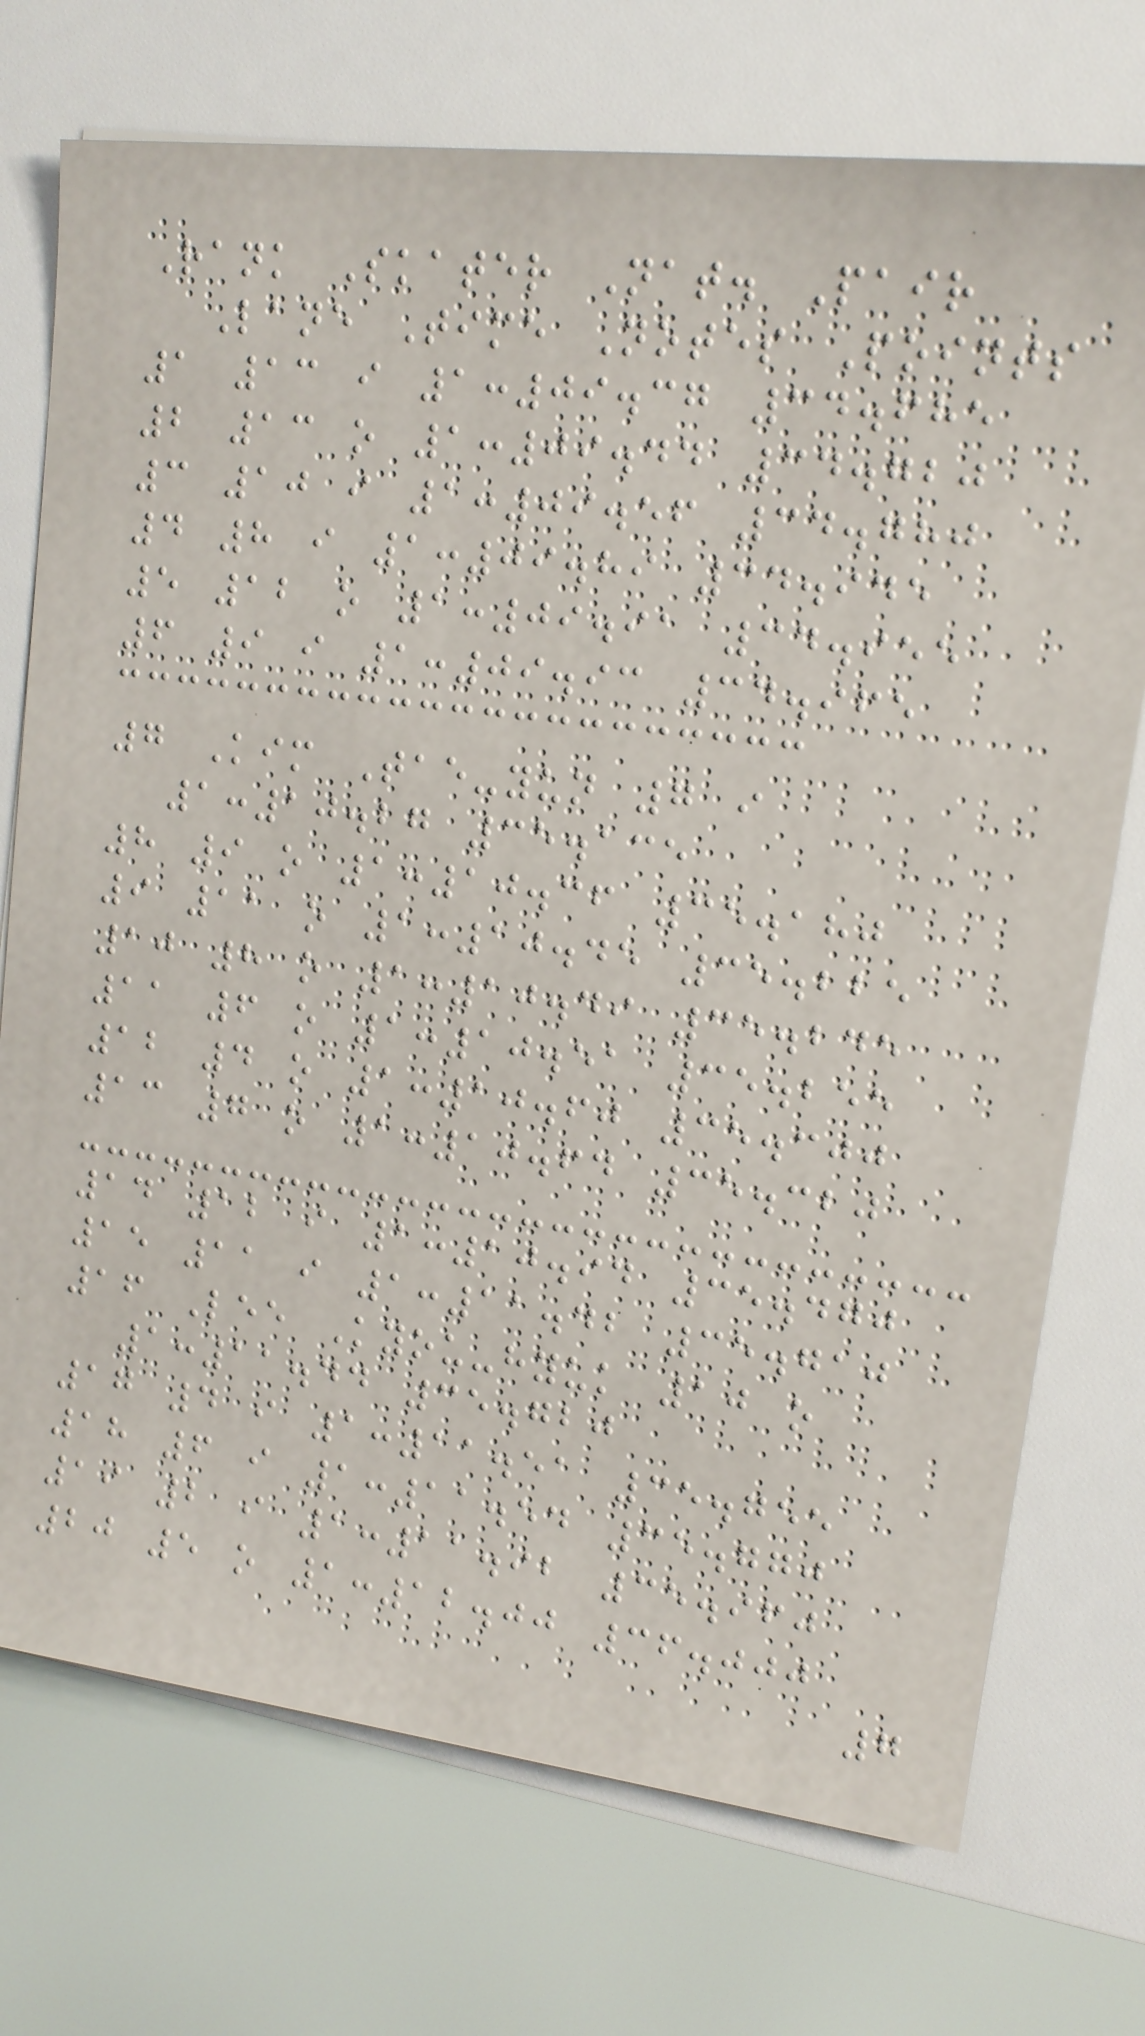Rank Skater Nat. Pair
Lane Time Notes Points
1 13 i 1:09.37 34.685
2 13 o 1:09.44 34.720
3 10 i 1:09.56 34.780
4 8 i 1:09.89 34.945
5 12 o 1:09.91 34.955
6 9 i 1:09.93 34.965
7 Kim Tae-yun 7 i
1:10.27 35.135
8 9 o 1:10.36 35.180
9 11 o 1:10.45 35.225
10 8 o 1:10.49 35.245
11 6 o 1:10.51 35.255
12 4 o 1:10.60 35.300
13 7 o 1:10.64 35.320
14 12 i 1:10.94 35.470
15 11 i 1:11.42 35.710
16 Lee Kyou-hyuk 10 o
1:11.44 35.720
17 4 i 1:11.51 35.755
18 6 i 1:11.54 35.770
19 2 i 1:11.92 35.960
20 5 o 1:12.00 36.000
7
